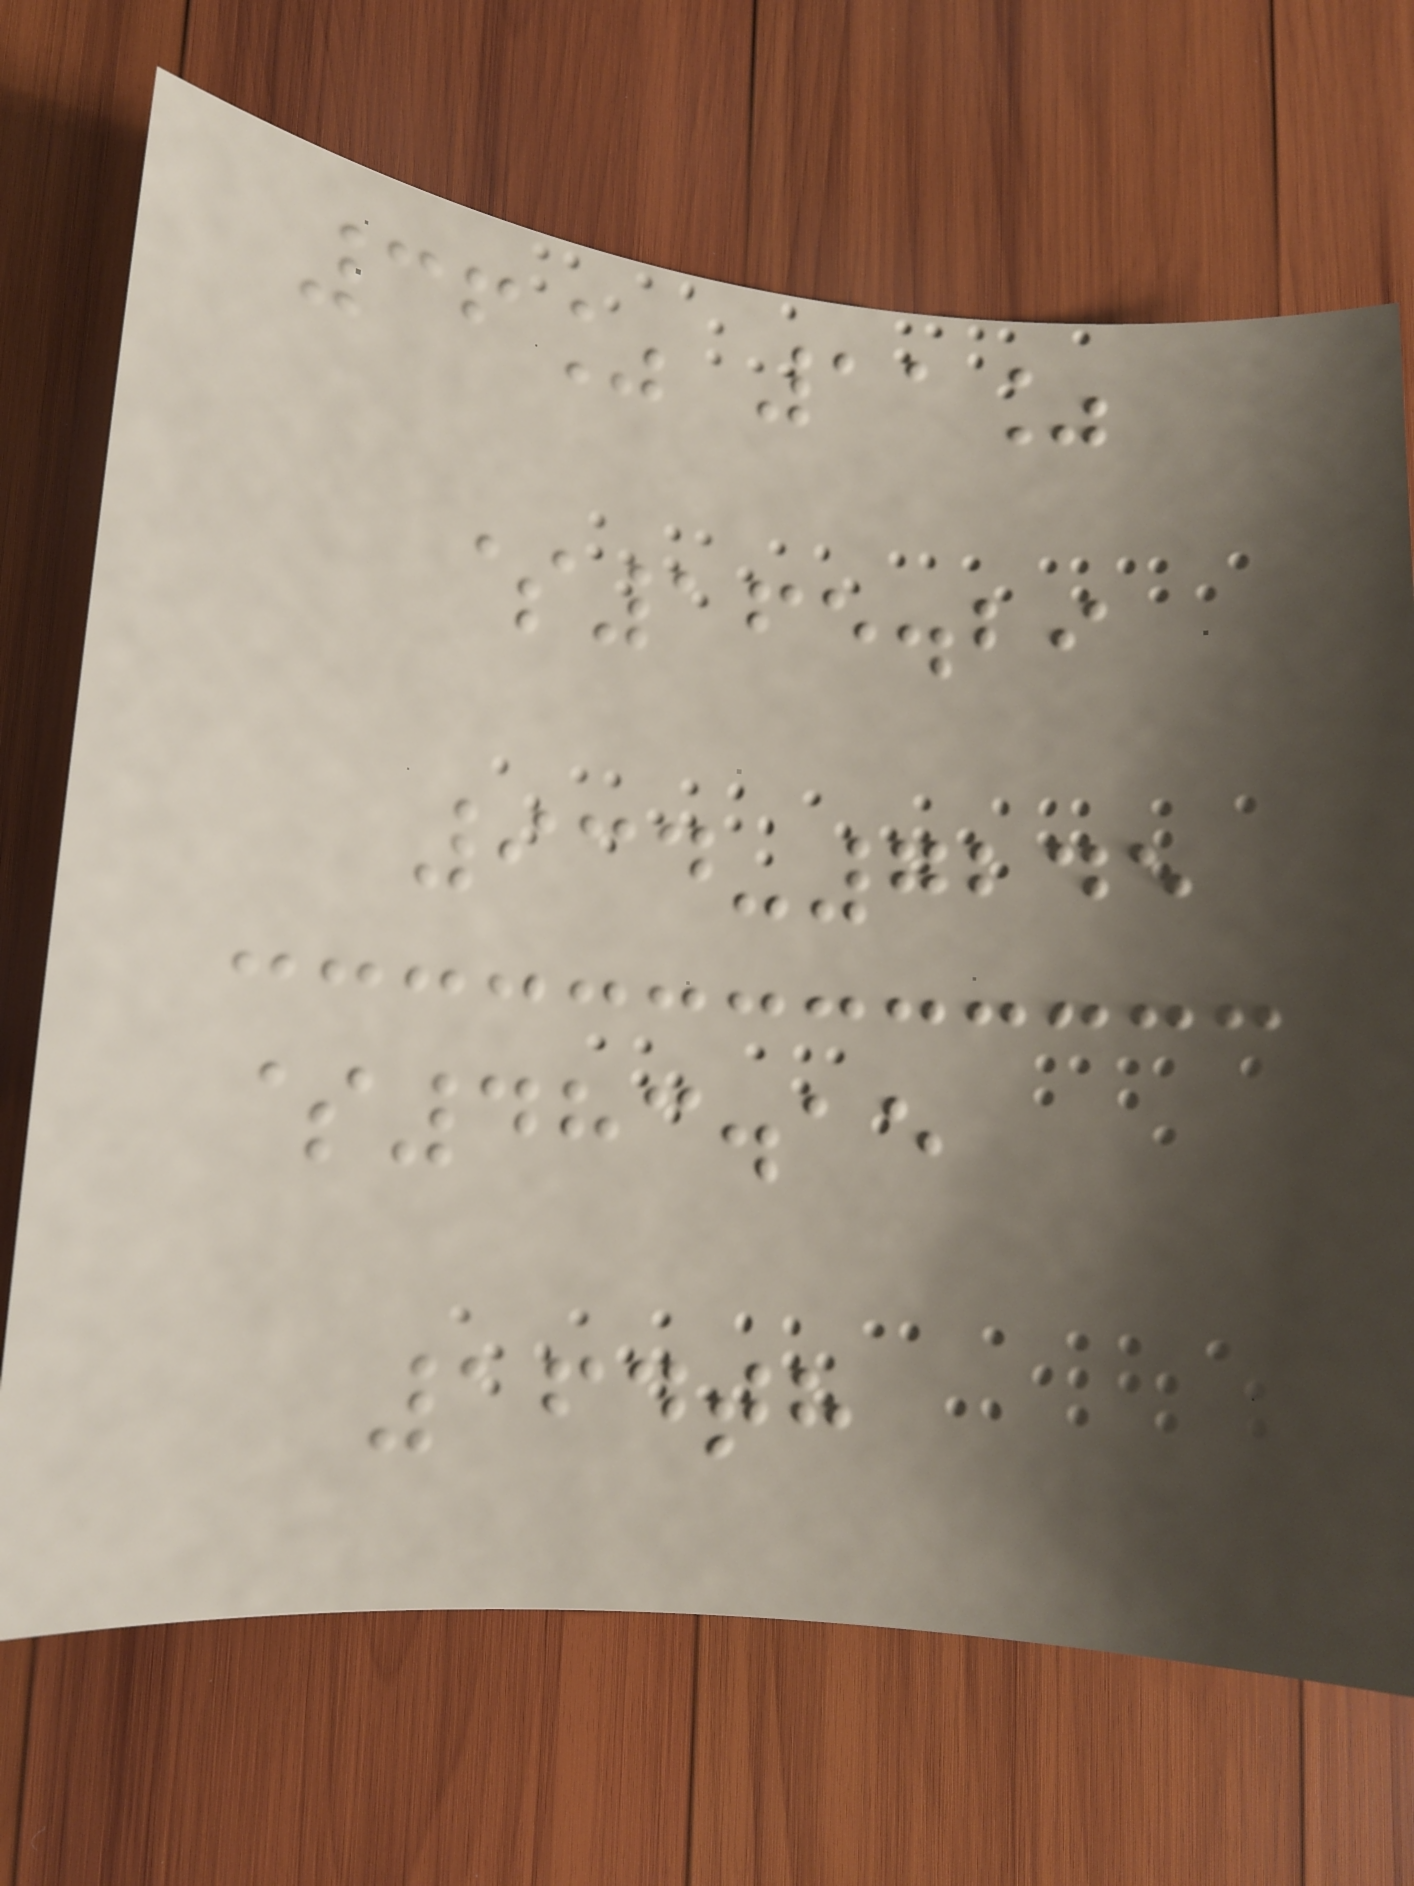36% 11%
$165.29
934-7245
$483.15
164th
